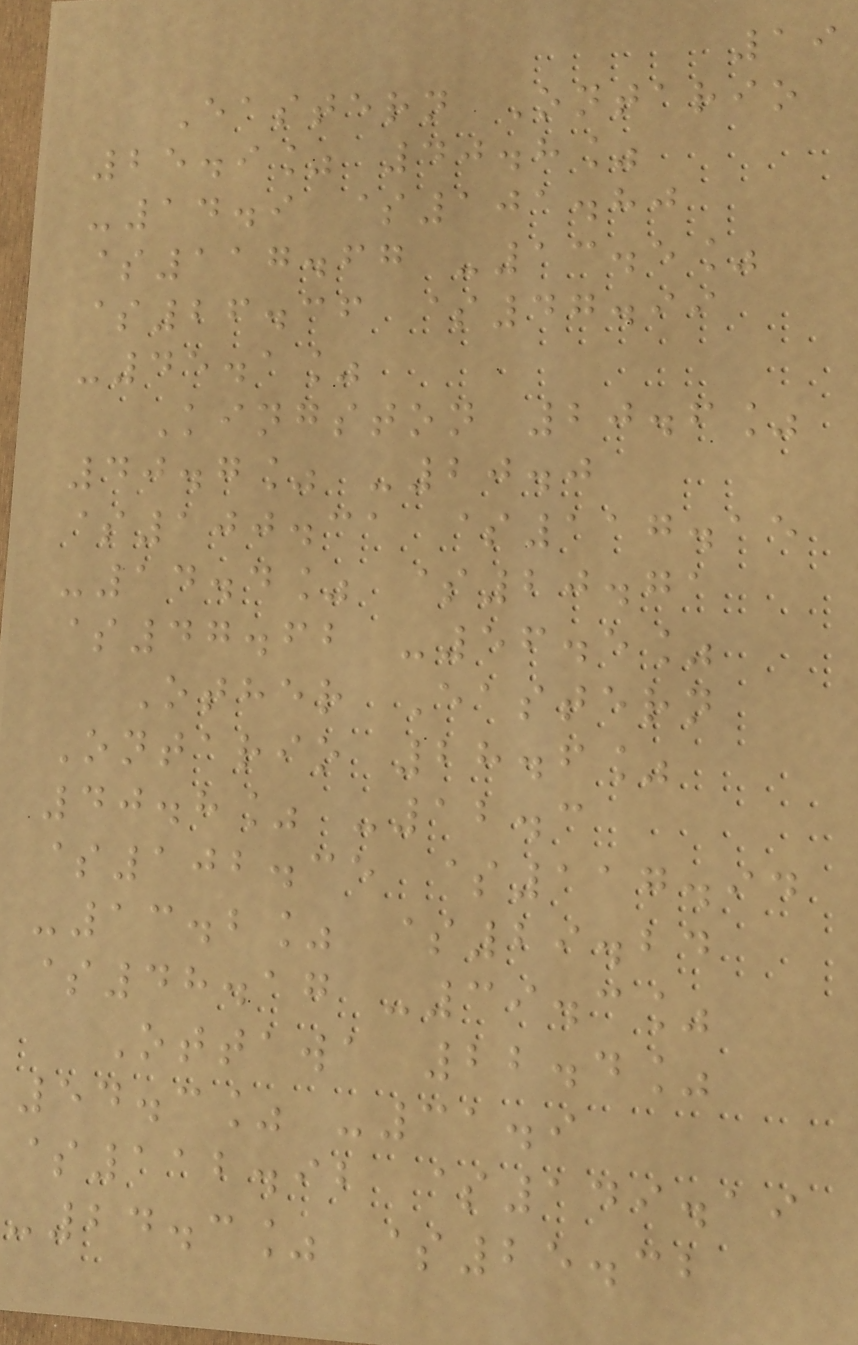19
Eastern Ontario
25.9% 40.8%
-14.9 $101.80
$117.67 -13.5%
$26.36 $47.99
-45.1%
Kingston 20.6%
40.7% -20.0
$100.31 $117.15
-14.4% $20.71
$47.62 -56.5%
Other Eastern
Ontario 28.6%
40.8% -12.3
$102.35 $117.94
-13.2% $29.24
$48.17 -39.3%
Ottawa 22.4%
54.3% -31.9
$112.92 $149.19
-24.3% $25.32
